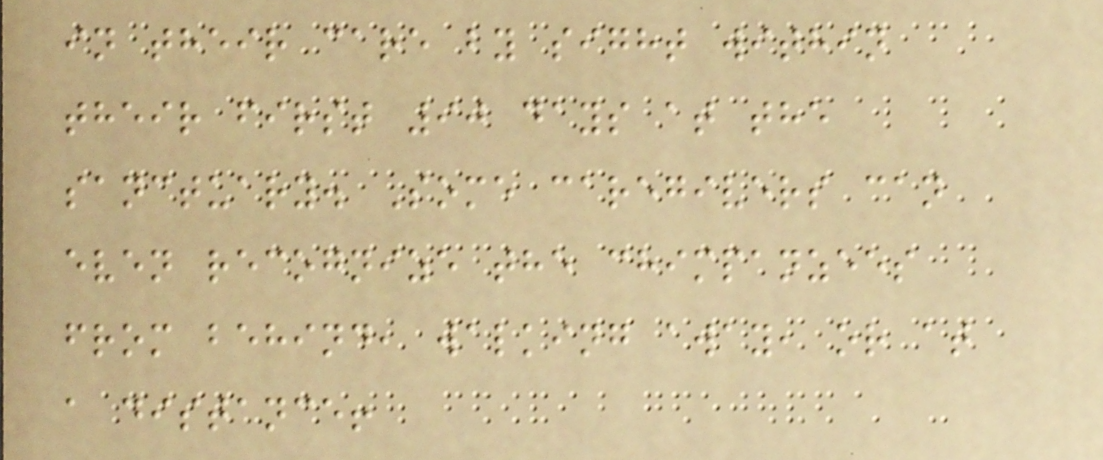in their care by sight within
their first 90 days at the
sanctuary. Some caregivers can
even recognize the chimpanzees
from behind, walking away, or at
a distance!
